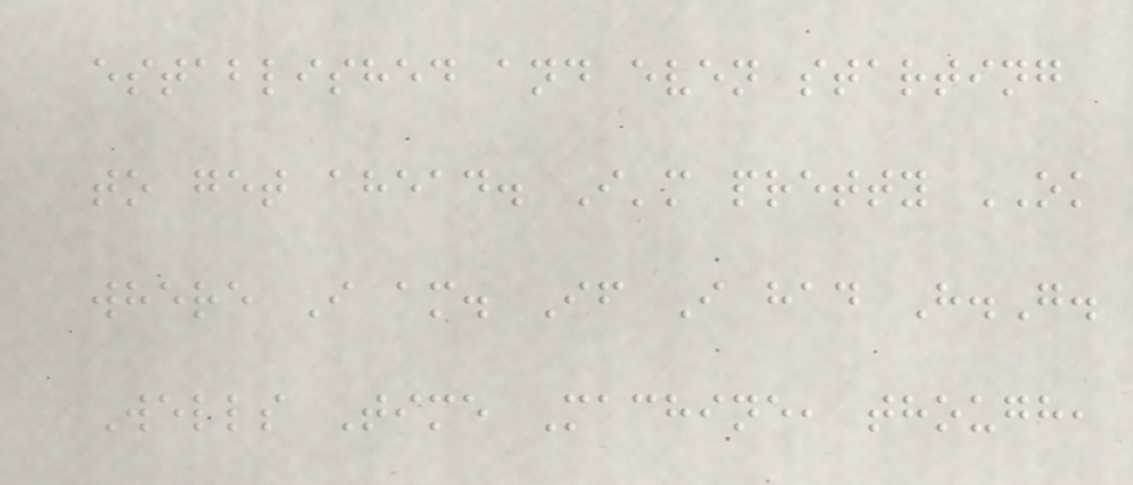established and even starting
to get ahead. I'm pretty OK
where I am. If I had H.G.
Wells Time Machine, though,
